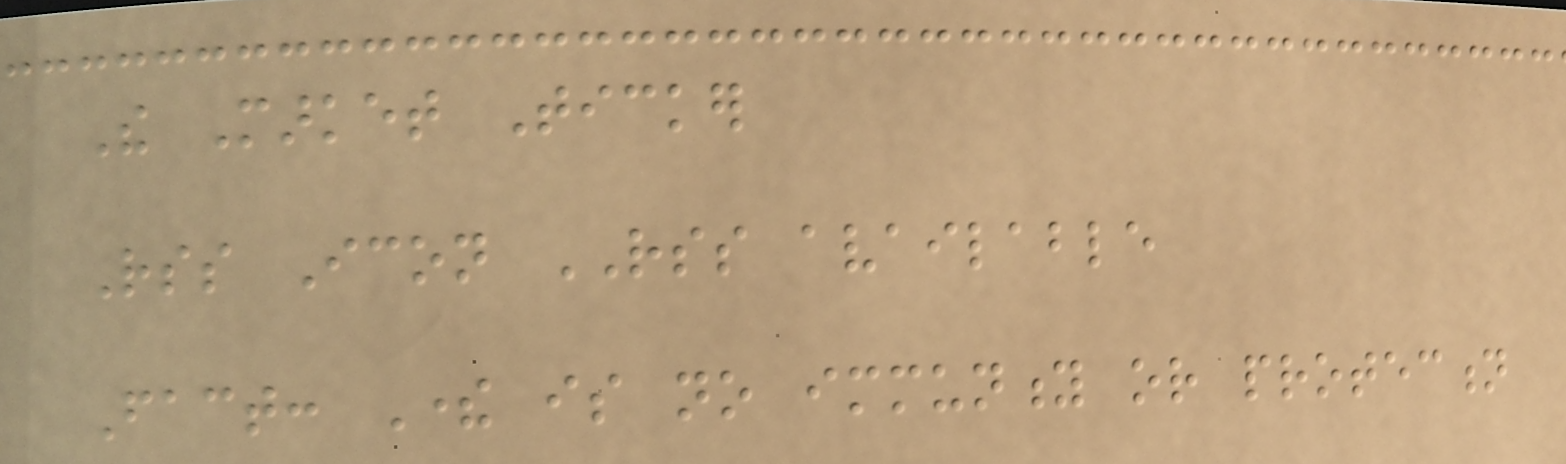The Market Ticker
Rss Icon RSS available
Fact: There is no immunity or protection
